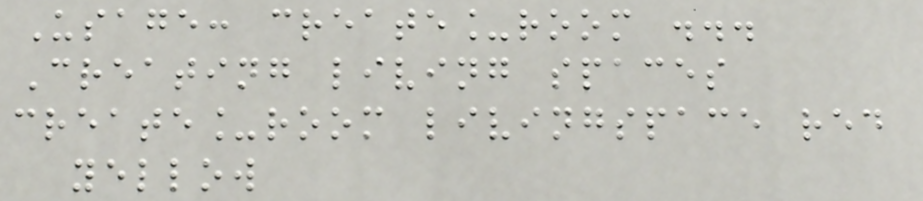Usage: create_room ...
Creating living spaces
create_room livingspace red
yellow
